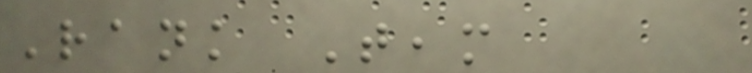Rank Team
